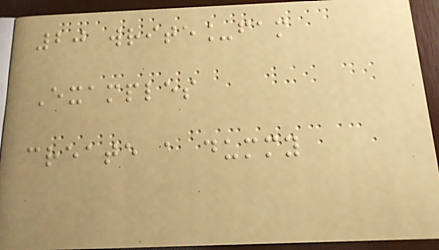20 write_fam
Examples
create a dummy
